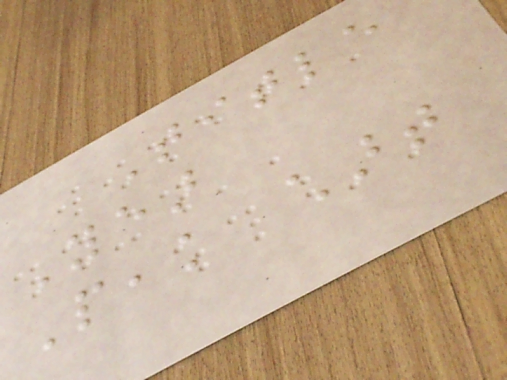Title
Year
Peak chart
